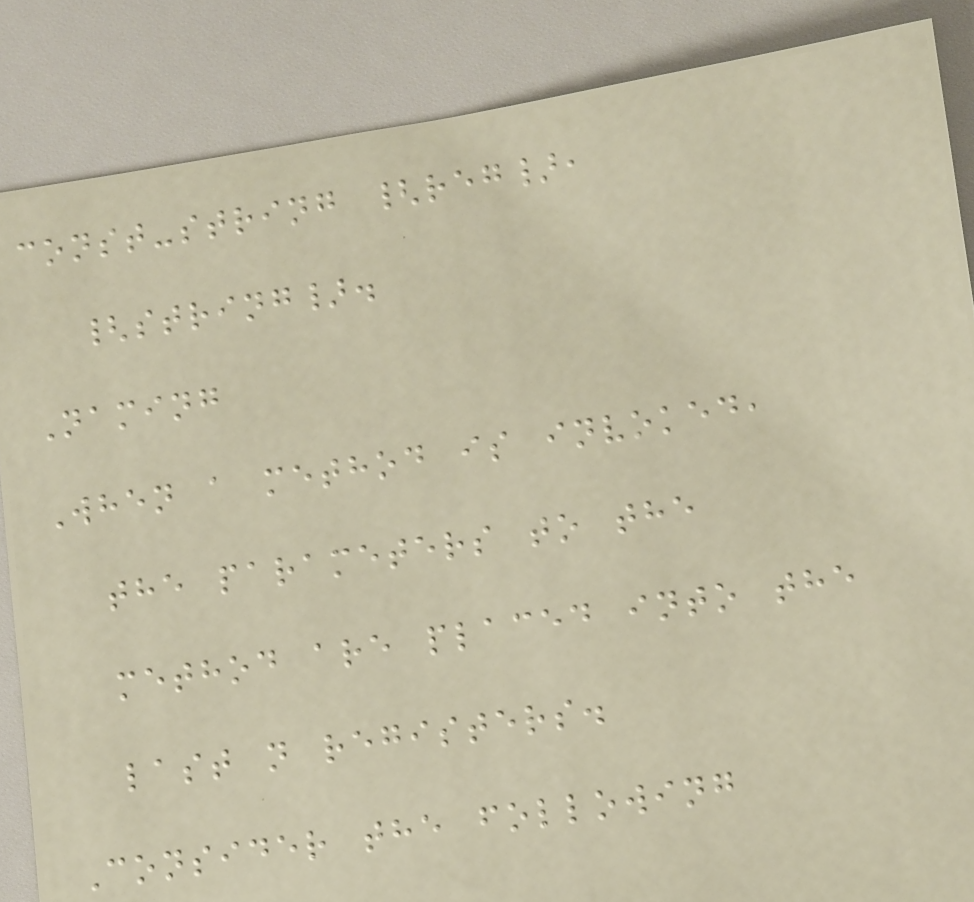const-string {reg},
{string}.
Naming
When a method is invoked,
the parameters to the
method are placed into the
last n registers.
Consider the following
